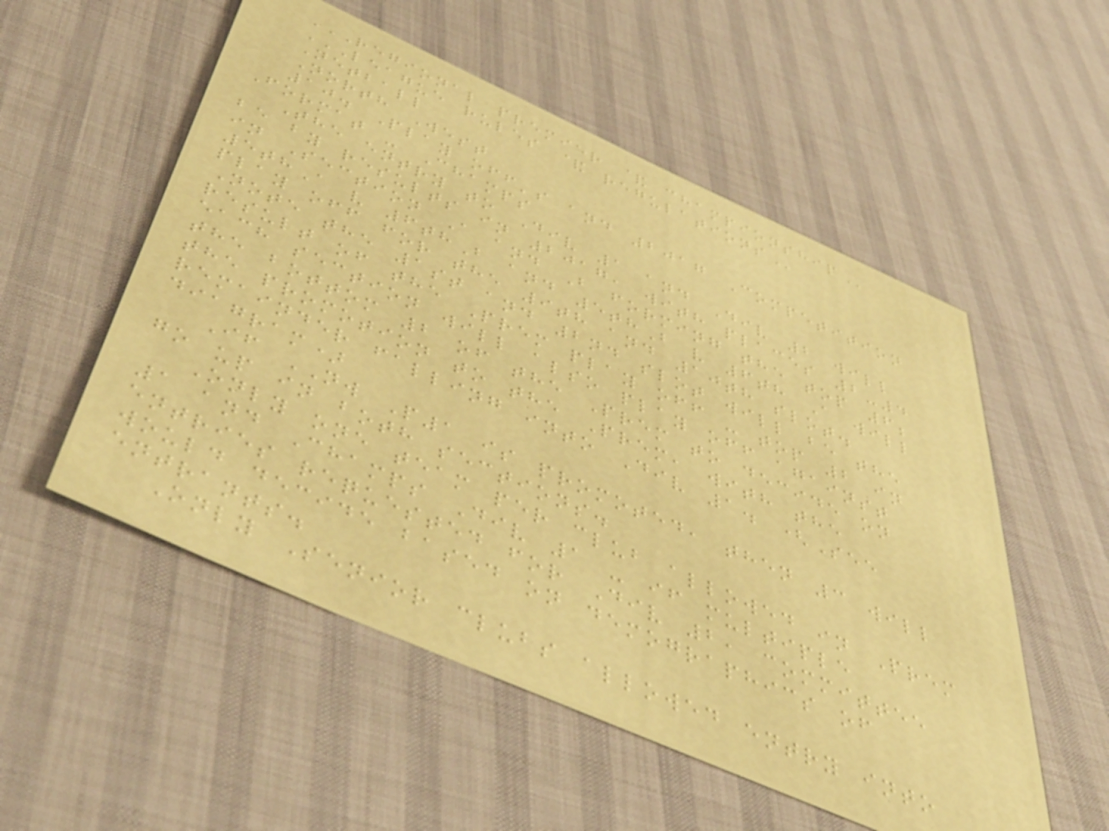REGIONAL PREMIER & CHAMPIONSHIP
LEAGUE RULES & REGULATIONS
Netball
North West
10. Play off's and 2017 Competition
Format - Champs
The entry to Div 1 and Div 2 will
be by results in 2017, with places 2-4
in Section A and B forming the top 6;
5thA v 6thB and 5thB v 6th A will
play off for the 9th and 10th slot.
Note the 1st and 2nd slot will be the
result of the Prem play off - top 2 in
each section will also play off against
the bottom 2 of the Prem to decide on
the promotion to the Prem, with the
remainder falling into Div 1. (See
diagram)
If NW P1 is promoted, then 3 will
go up in both sections.
Only one team per club allowed in Prem
1 and Champs Div 1 - if multiple
entries requested for Div 2, committee
would decide based on demographics of
entrants.
Only Senior clubs allowed entry into
